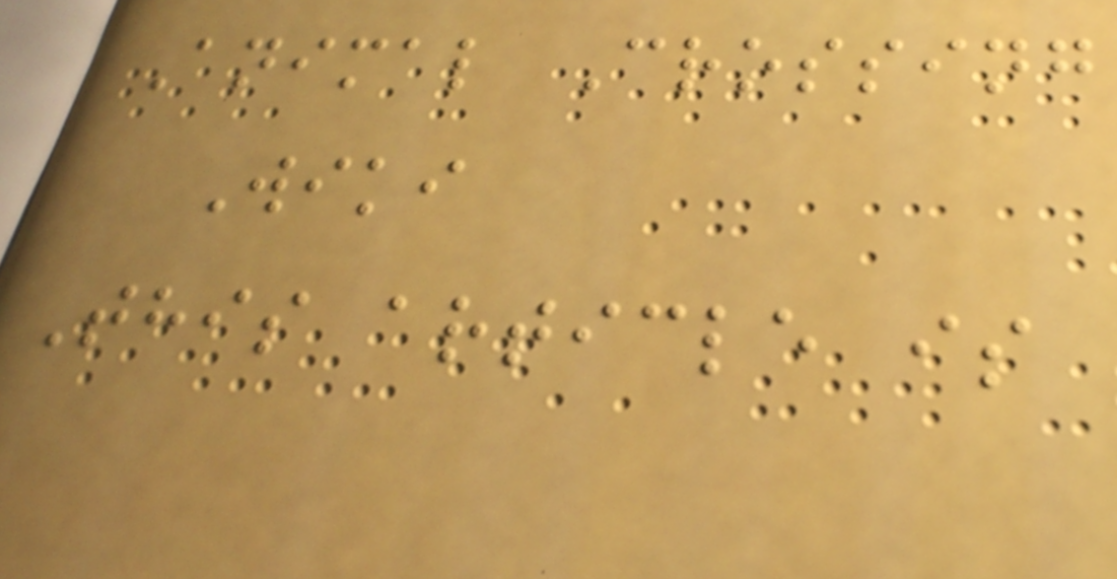Animal Crossing
Wiki
This article is
